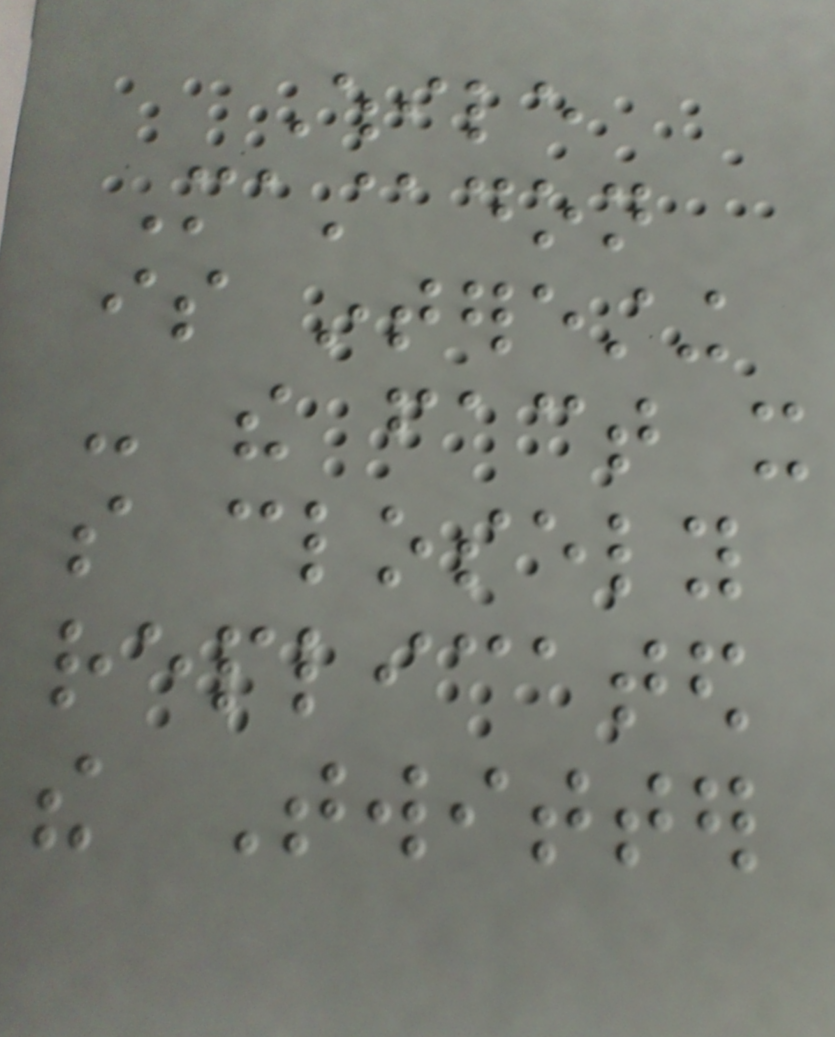While
Mastadon
is interesting
- the fact it
so closely
replicated
the Twitter
